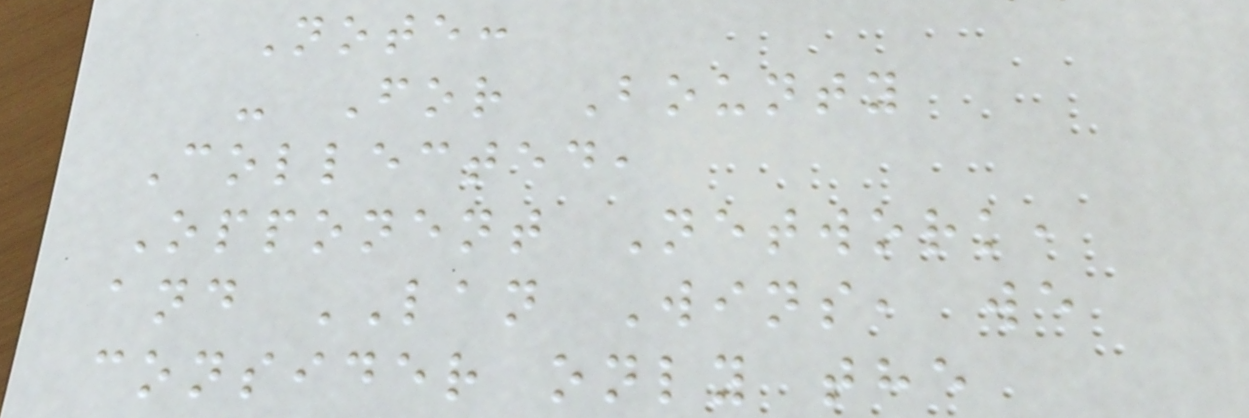Note:
- For Bounty
Collected,
Opponent Network,
and LAN Wins, we
consider only the
